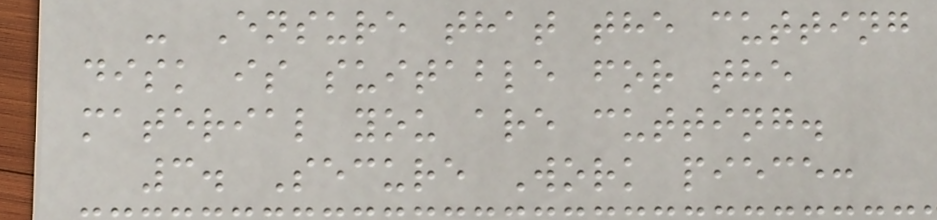- Ensure that the cutting
disk is suitable for the
material you are cutting.
3. Secure Work piece:
